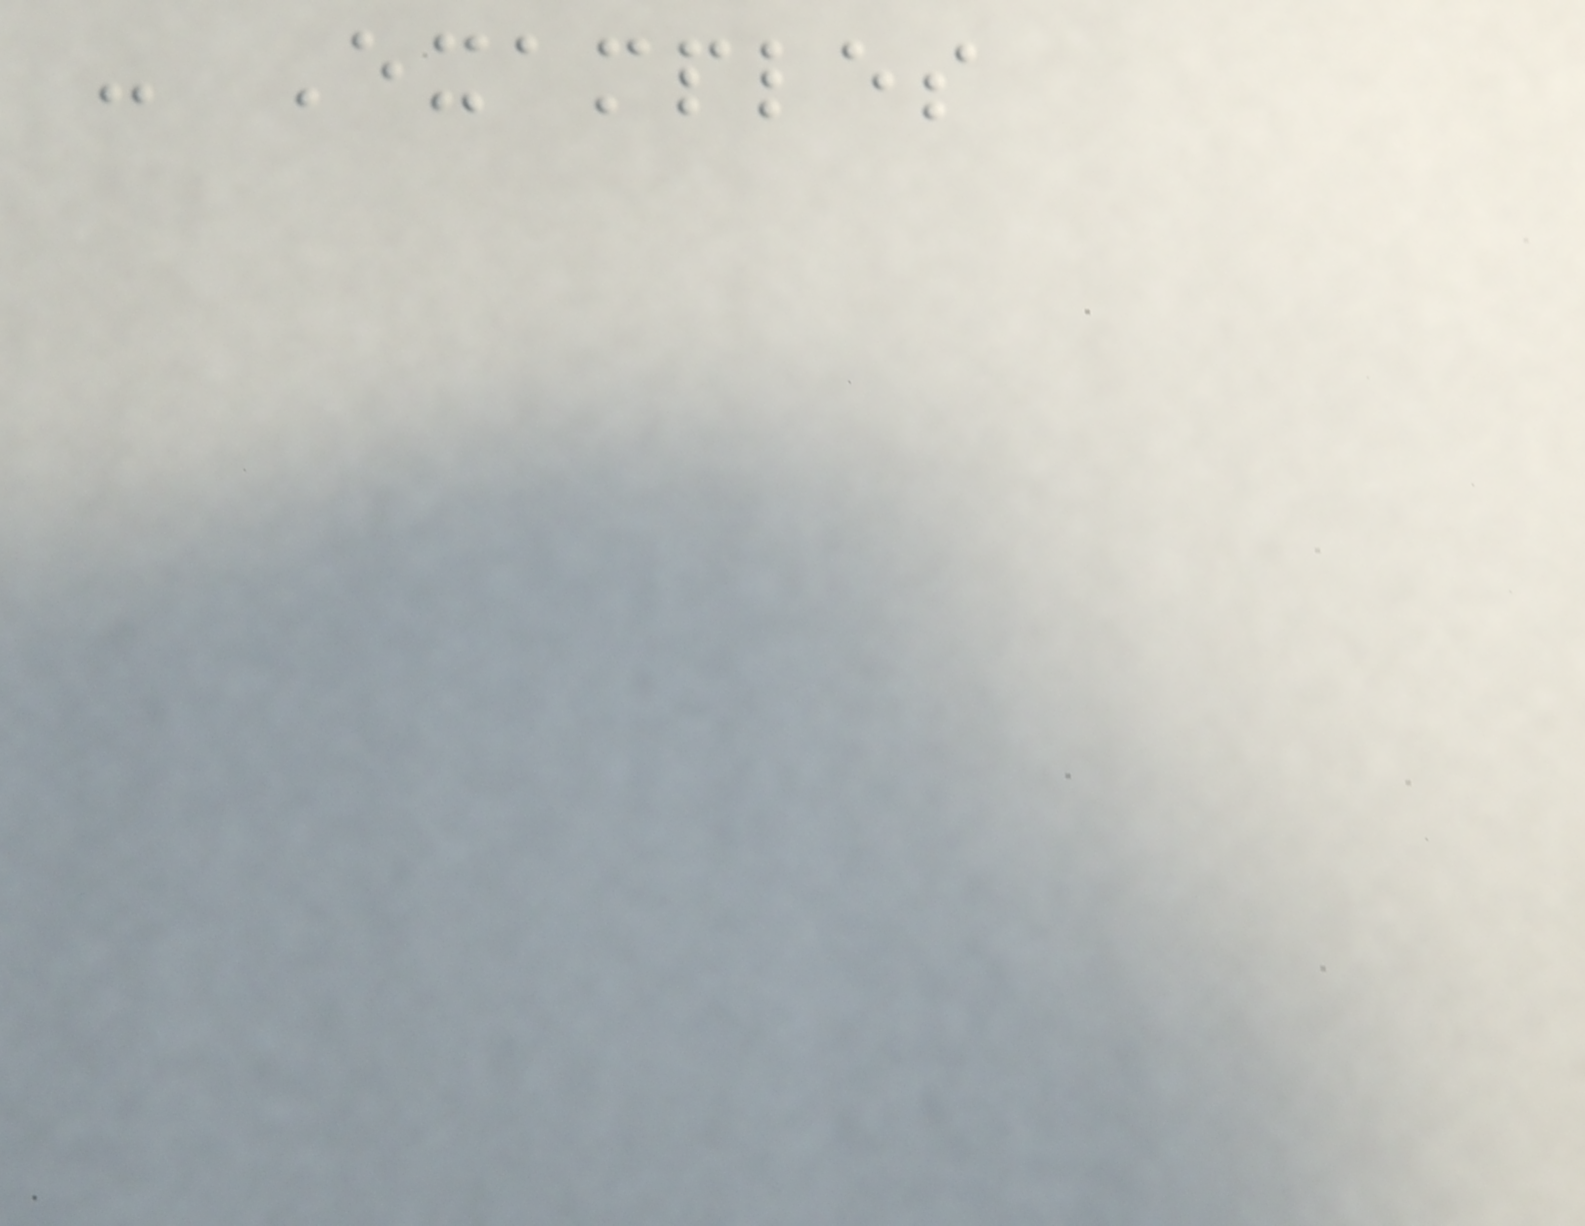- Examples
